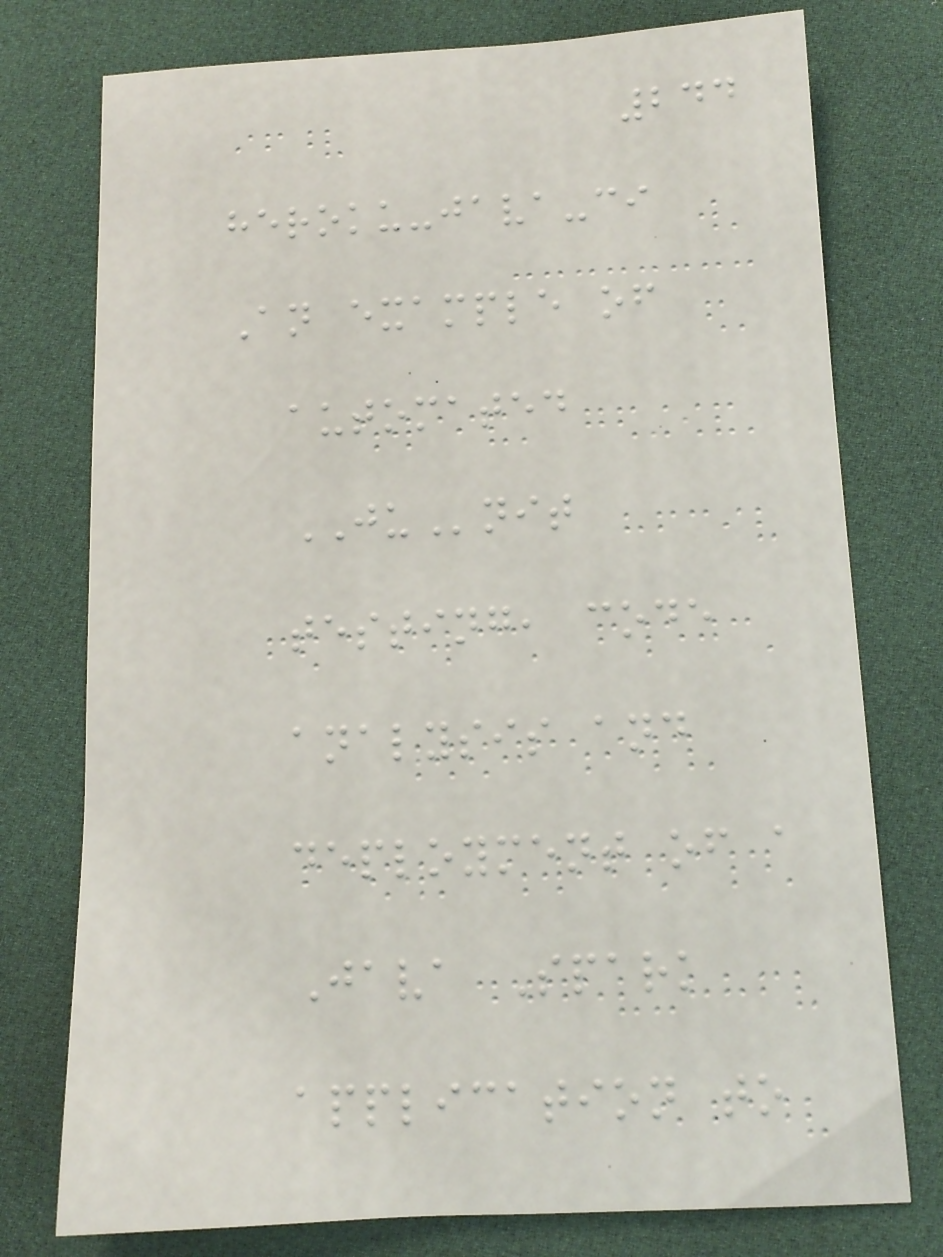244
heroku-java-ci
An example of
automated
JUnit
testing, code
analysis and
deployment of a
Java Spark
application to
